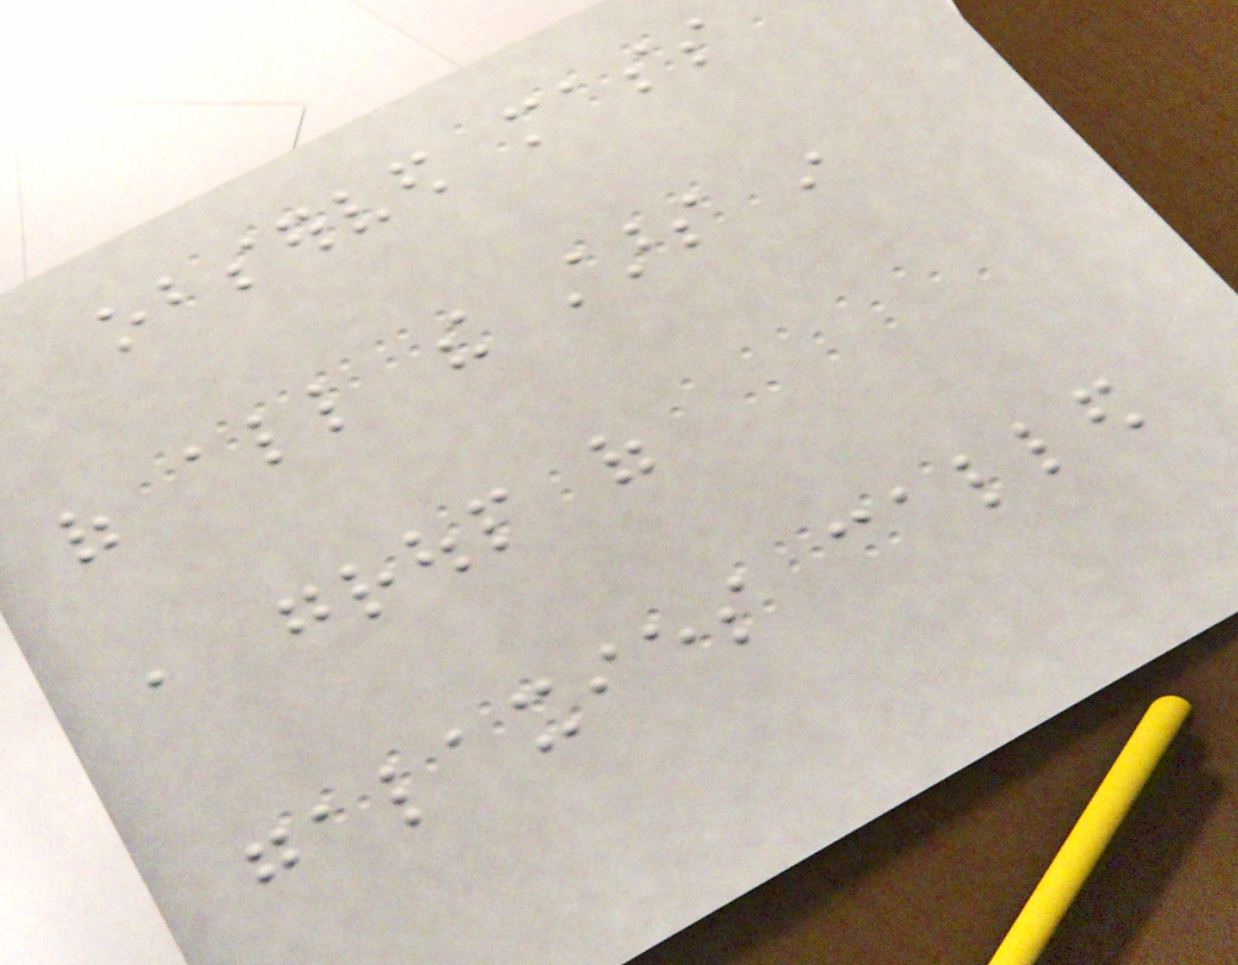observed mass
of all the stars in
a group of
galaxies called
